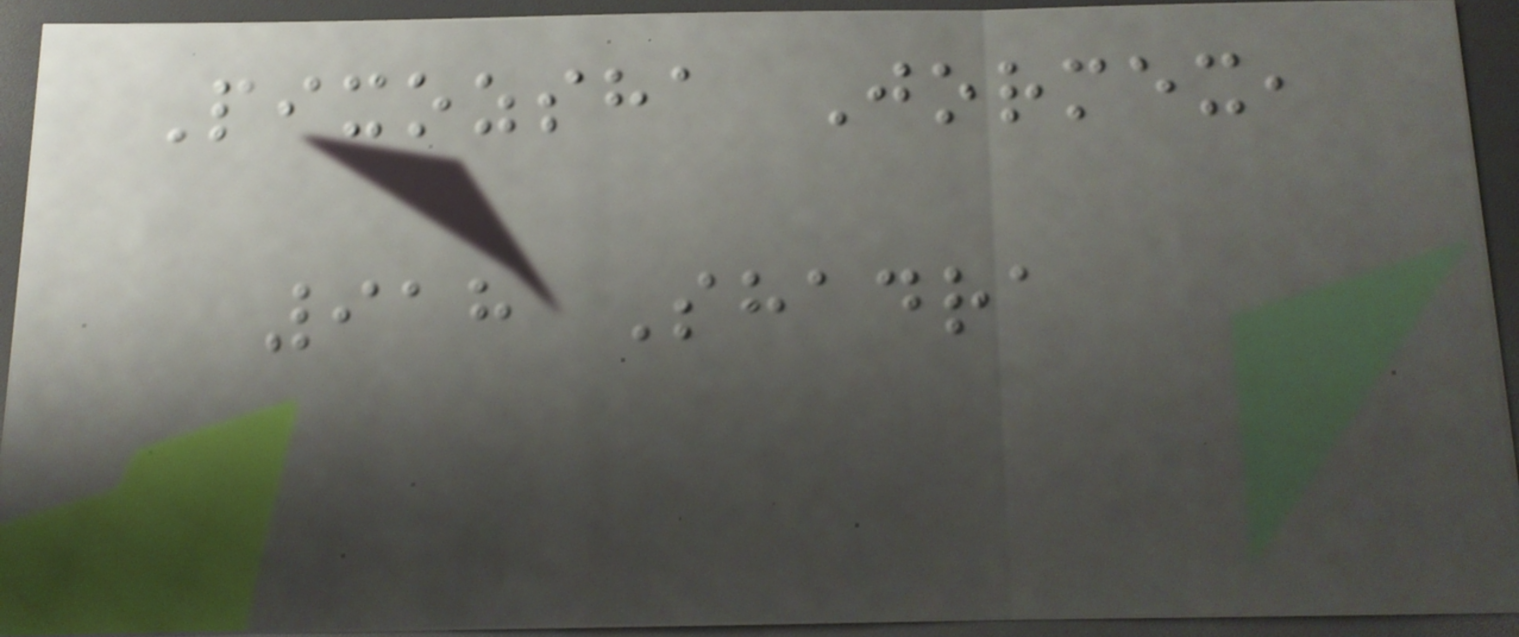Pixozsha Jormex,
918 Shadra
